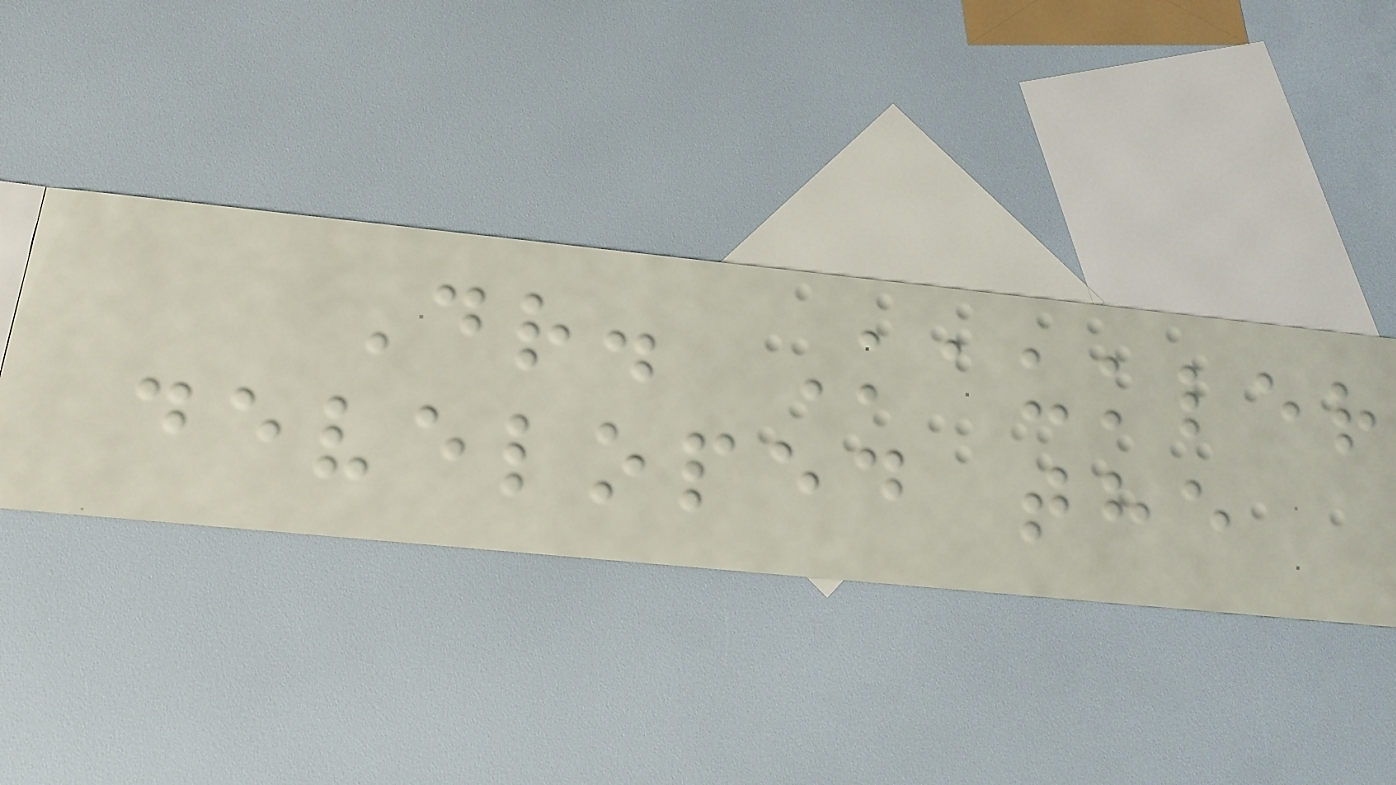Dr. Kaukler
developed the
